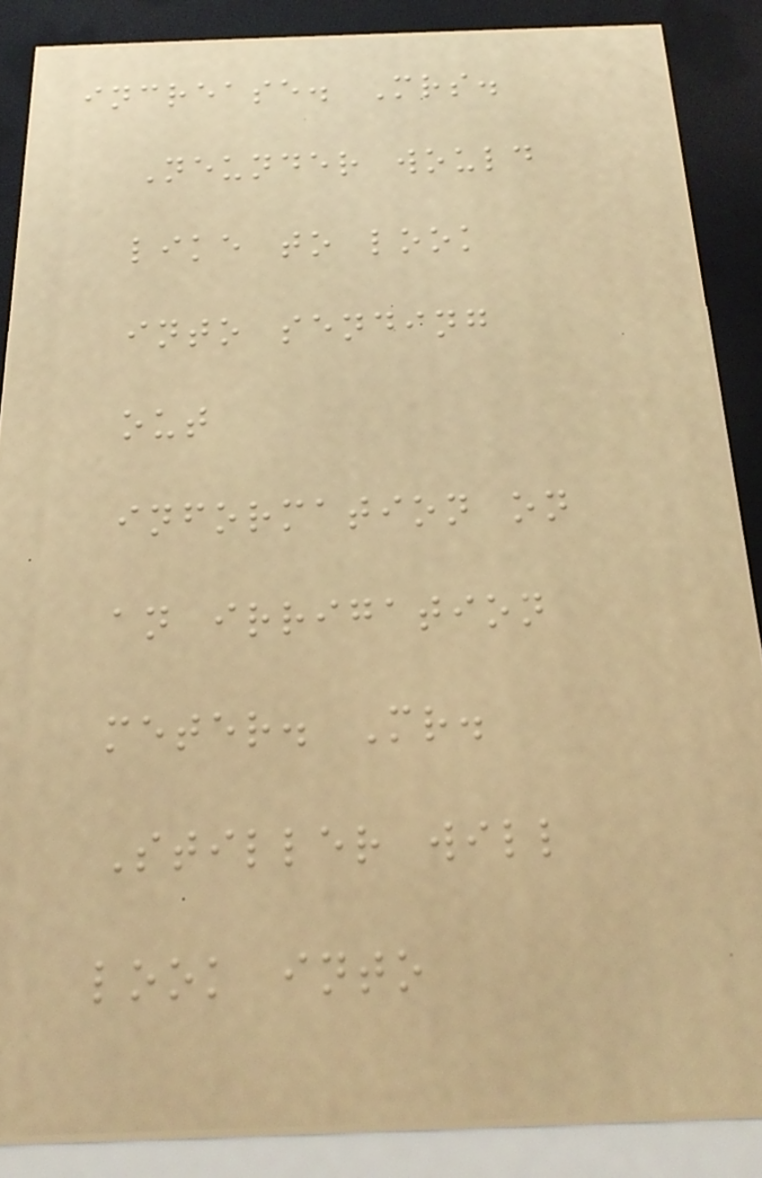increase. Mrs.
Neunder would
like to look
into sending
out
information on
an irrigation
meter. Mr.
Stiller will
look into
